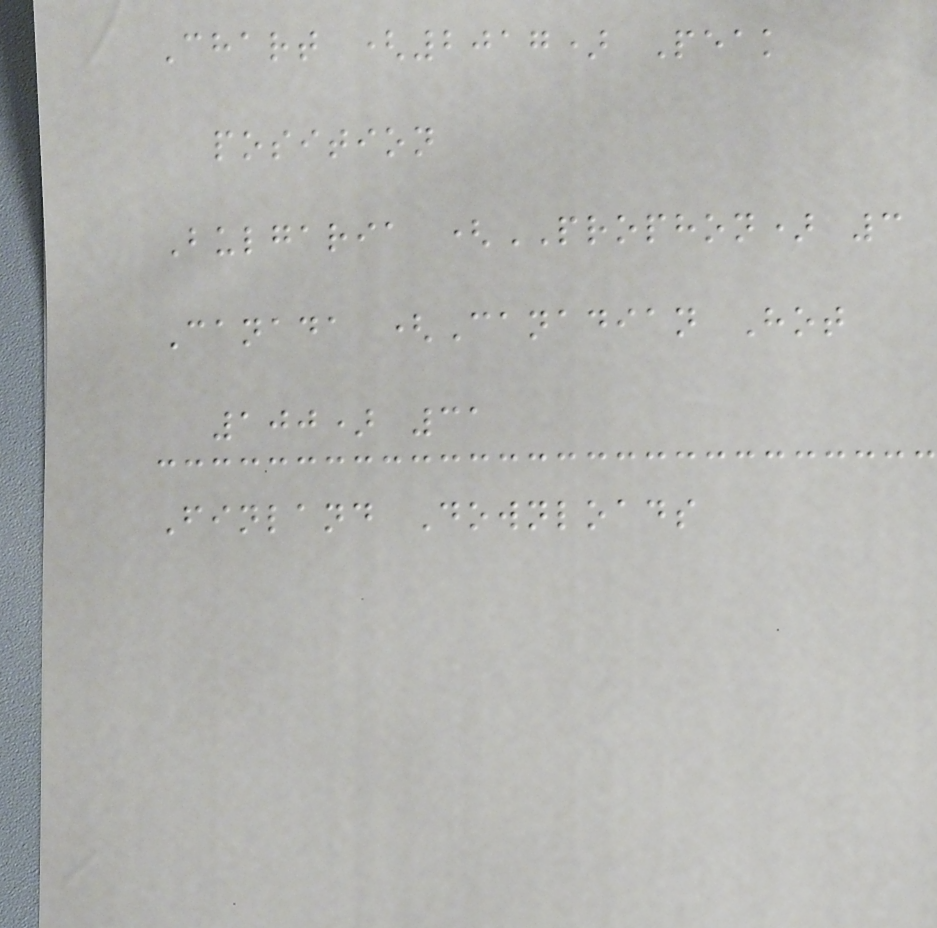Chart (2017) Peak
position
Bulgaria (PROPHON) 3
Canada (Canadian Hot
100) 31
Finland Downloads
